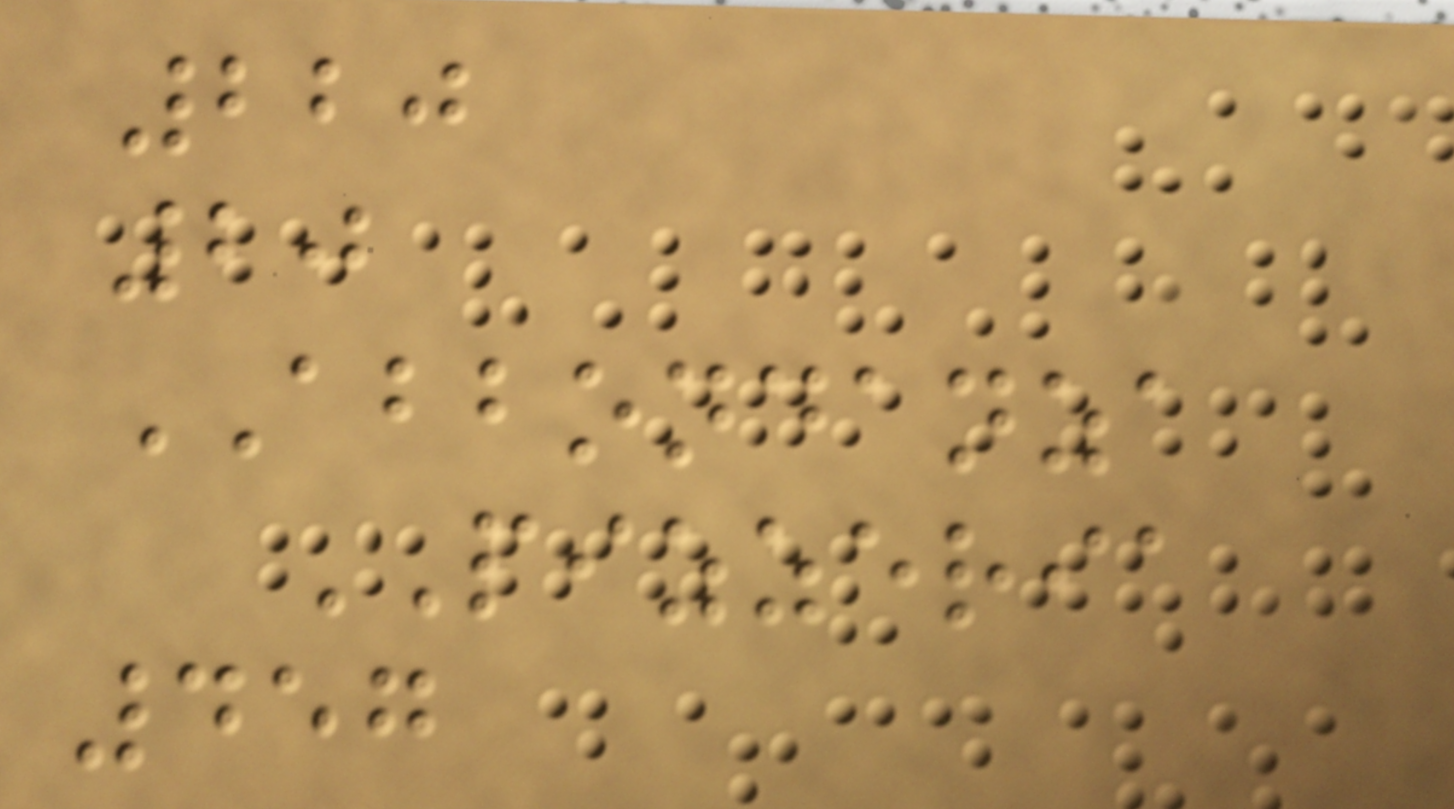220
20
ABBONDANZA
PIZZERIA
457
